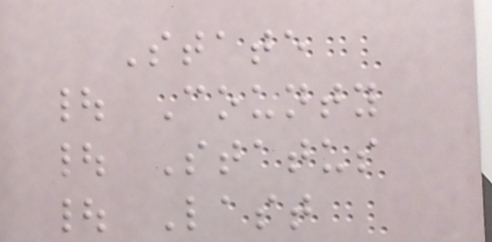State
| County
| Status
| Last
